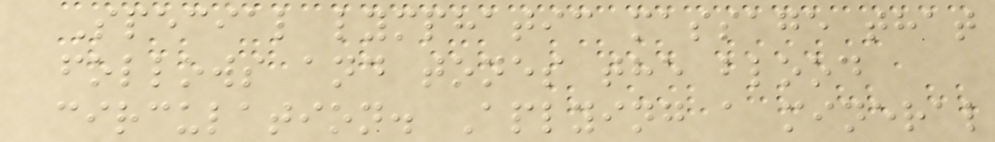Special lymphatic massage that
follows and tones the blood
circulation. Aplying a mineral
